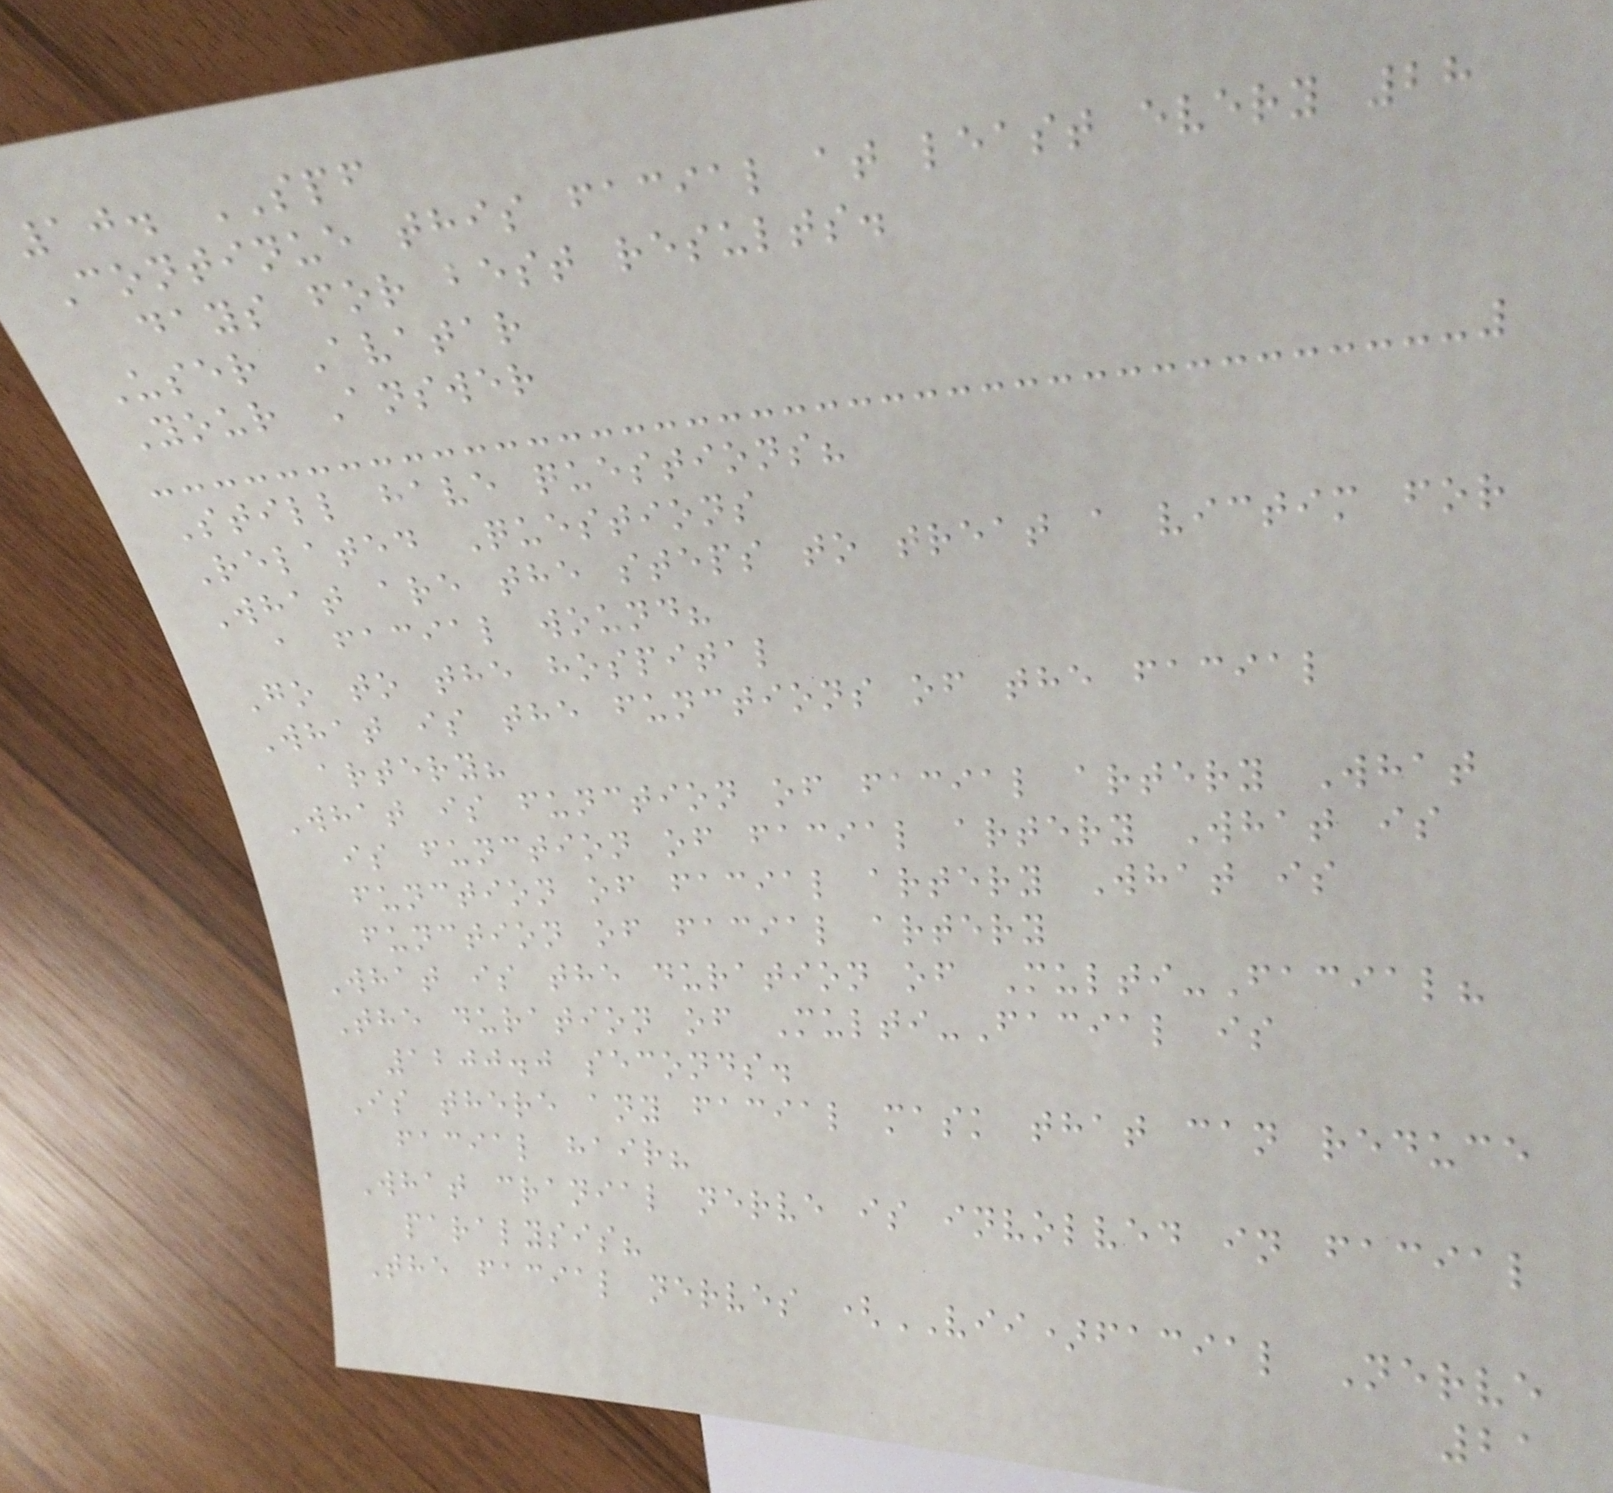10. SPF
Continue this facial at least every 28
days for best results.
User Avatar
Your Answer
Still have questions?
Related Questions
What are the steps to treat a victim for
a facial wound?
Go to the hospital
What is the functions of the facial
artery?
What is function of facial artery What
is function of facial artery What is
function of facial artery What is
function of facial artery
What is the duration of Multi-Facial?
The duration of Multi-Facial is
1200.0 seconds.
Is there any facial mask that can reduce
facial hair?
What cranial nerve is involved in facial
paralysis?
The facial nerves (VII)facial Nerve
21
